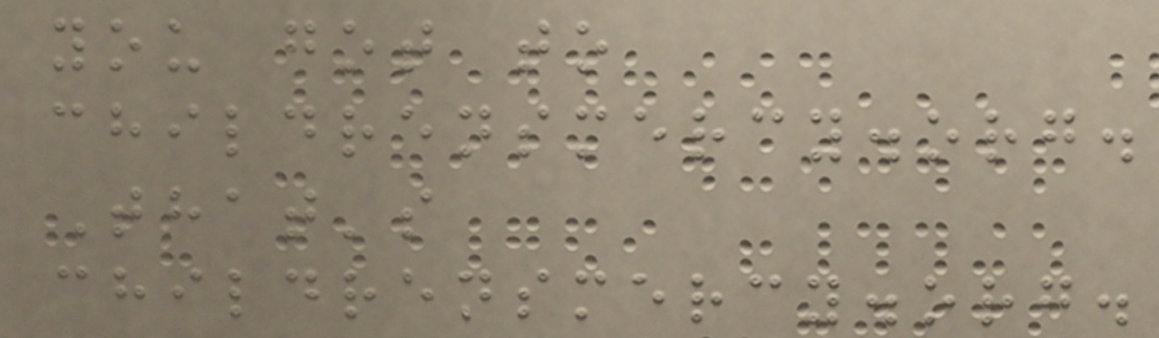you got to
childrensmercy.org.
That's
childrensmercy.org.
